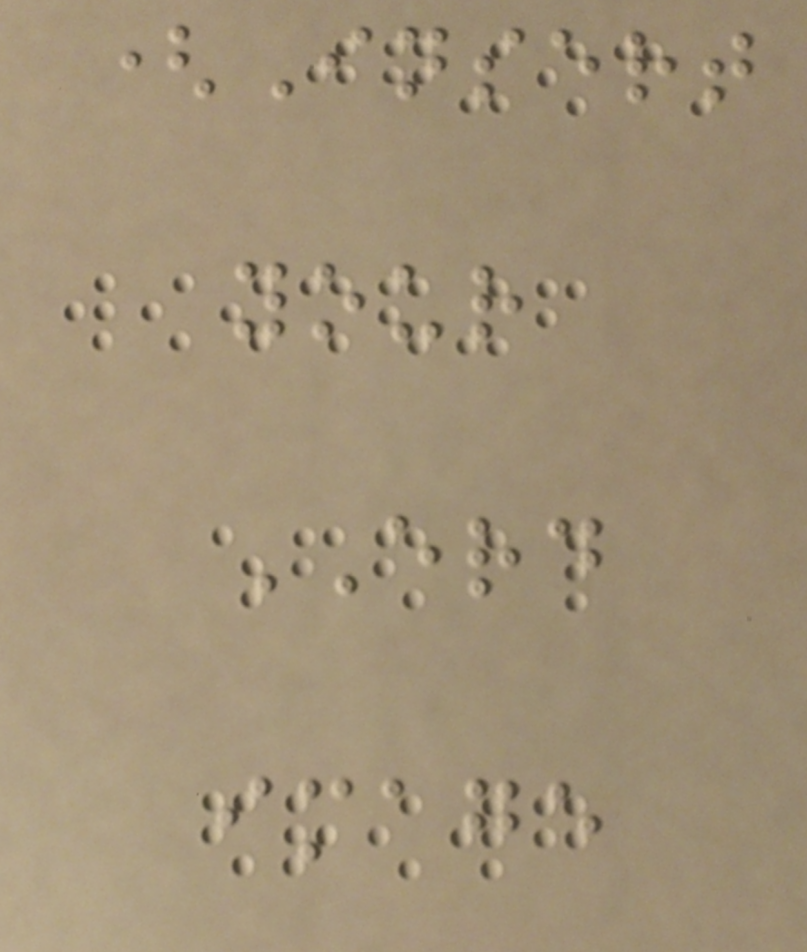(Insert
your
ERD
image
